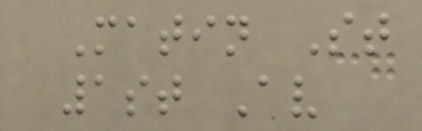Matin St
1st Av
